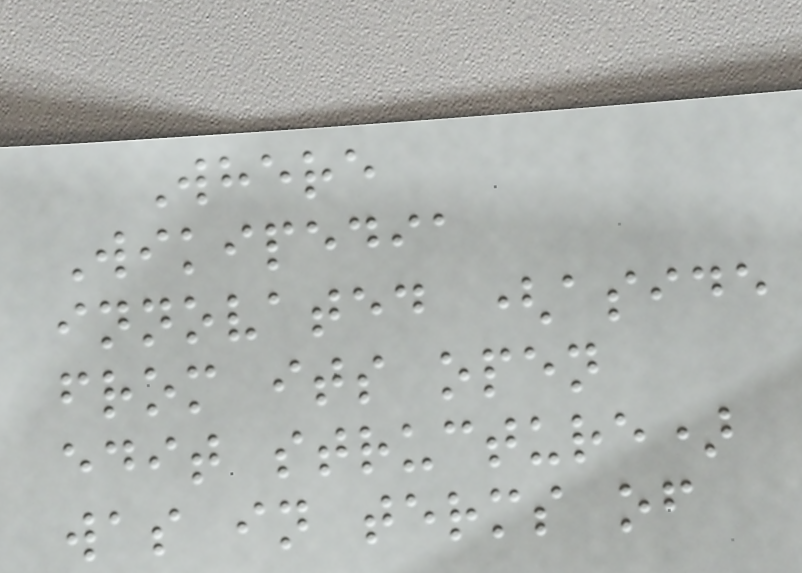Where
Wikipedia
innovated (aside
from its open
edit structure)
was in terms of
